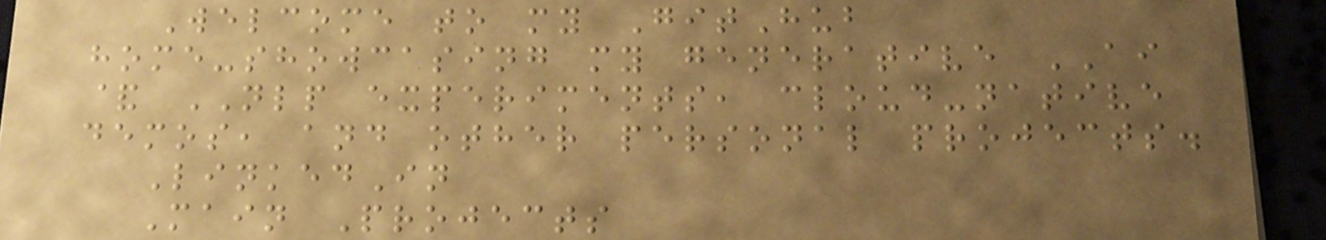Welcome to my GitHub
home-showcasing my generative AI
& NLP experiments, cloud-native
demos, and other personal projects.
LinkedIn
Main Projects
